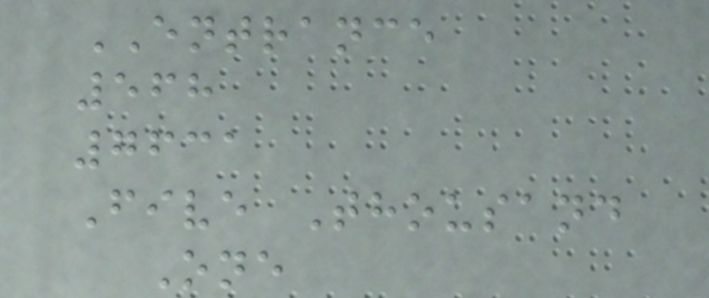ENTRANCE
568
7631
Five Thousand
One
